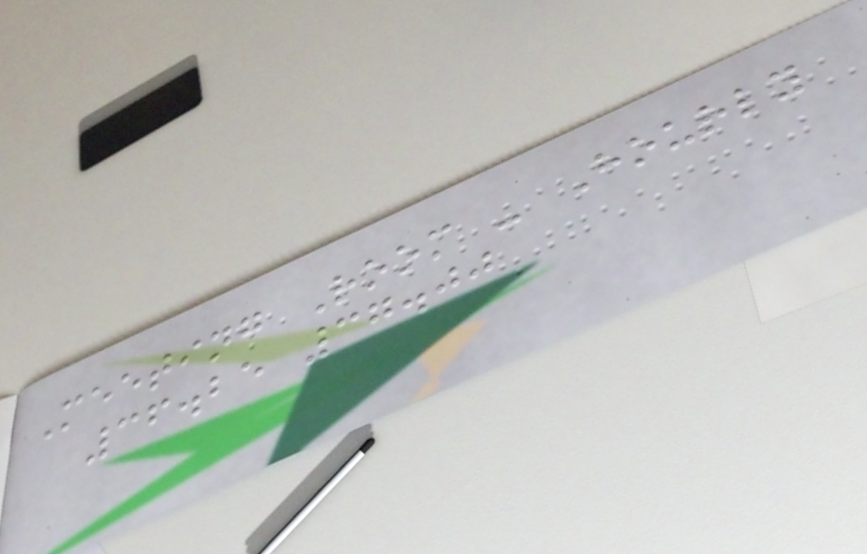Meeting Room - Hourly
36.25 37.00
